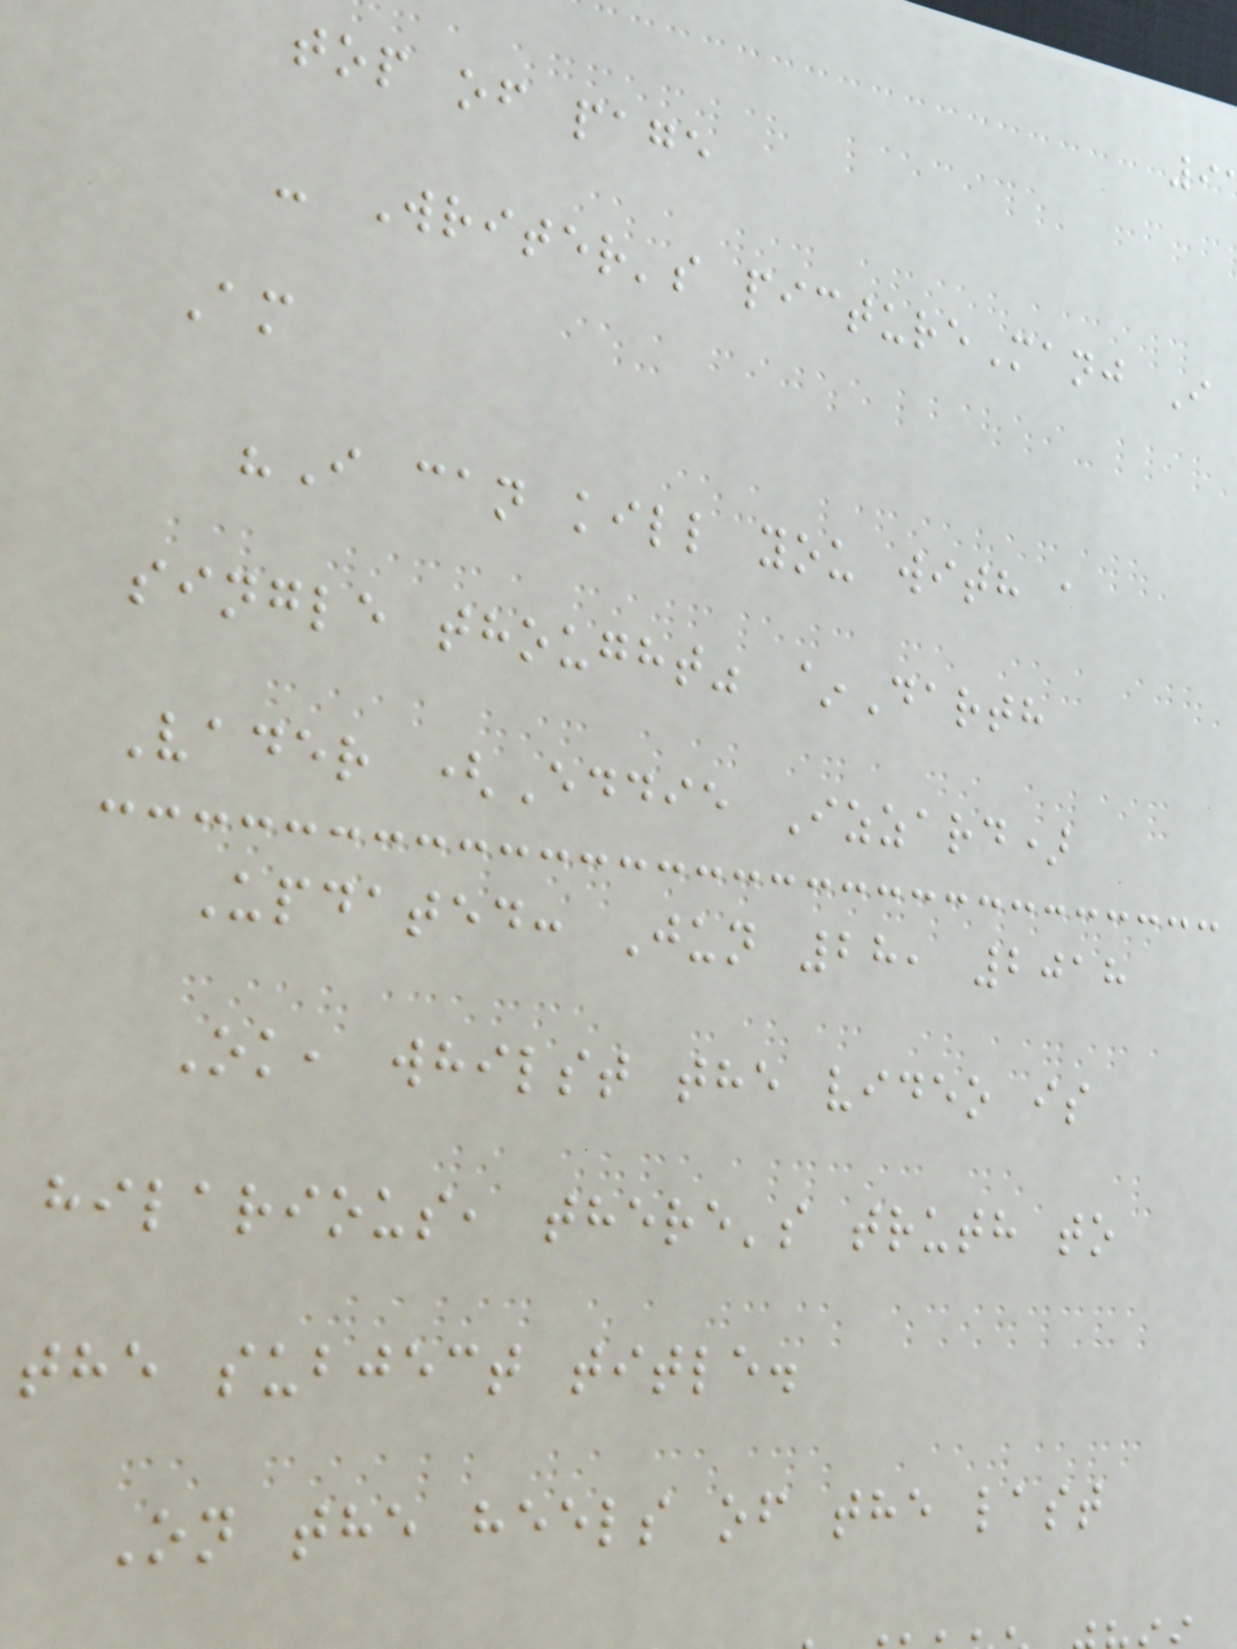top of page
- Writer's pictureManj I
Am
"I can kill you with a
single thought" ~Darth
Vader (Eddie Izzard)
Updated: Jun 28, 2018
Ok, whilst the video is
hilarious, there's truth to
the subject title.
On the heels of the last
